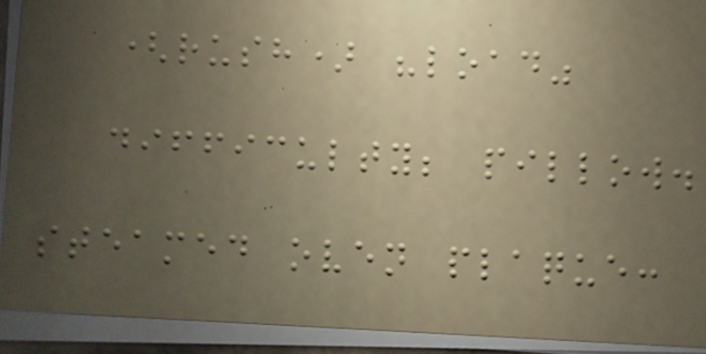(rush) "load"
difficulty; pillow.
steamed oven plaque:
